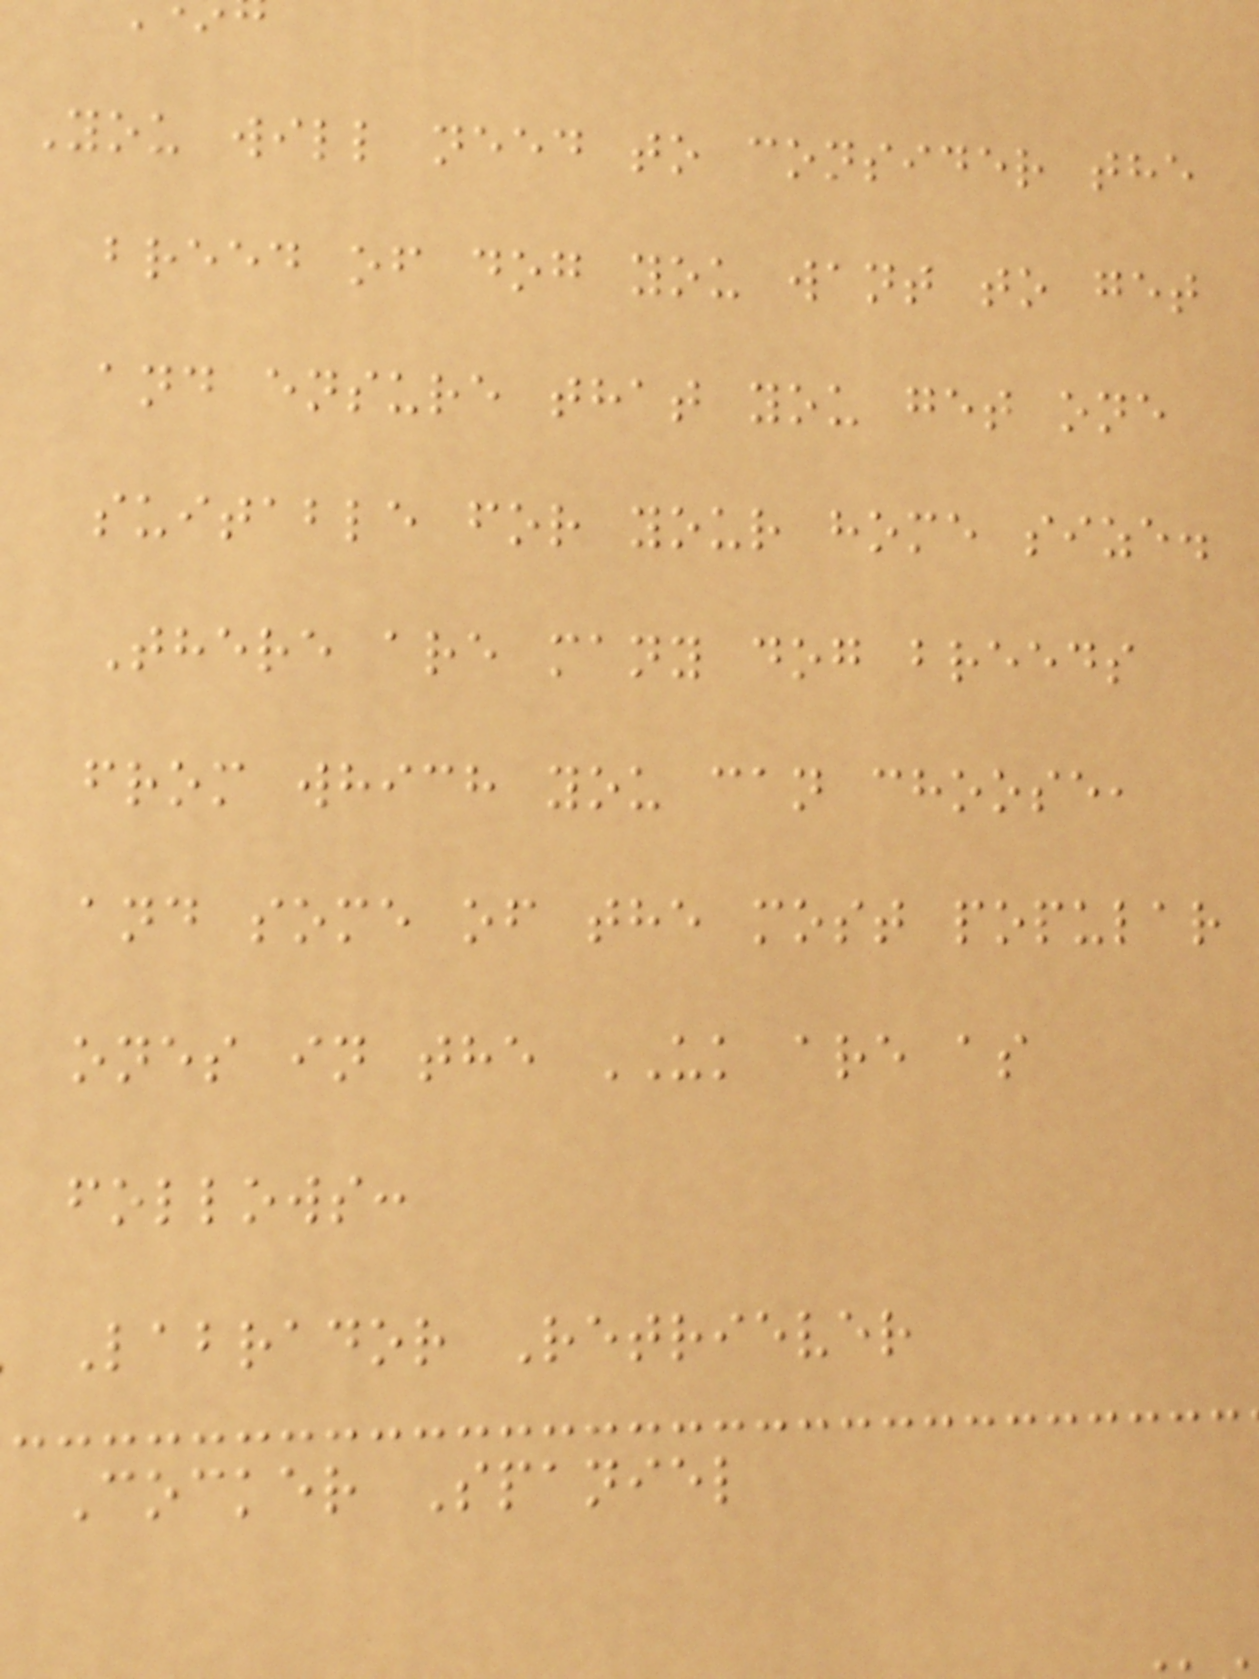You will need to consider the
breed of dog you want to get
and ensure that you get one
suitable for your home size.
There are many dog breeds
from which you can choose,
and some of the most popular
ones in the UK are as
follows:
Labrador Retriever
Cocker Spaniel
